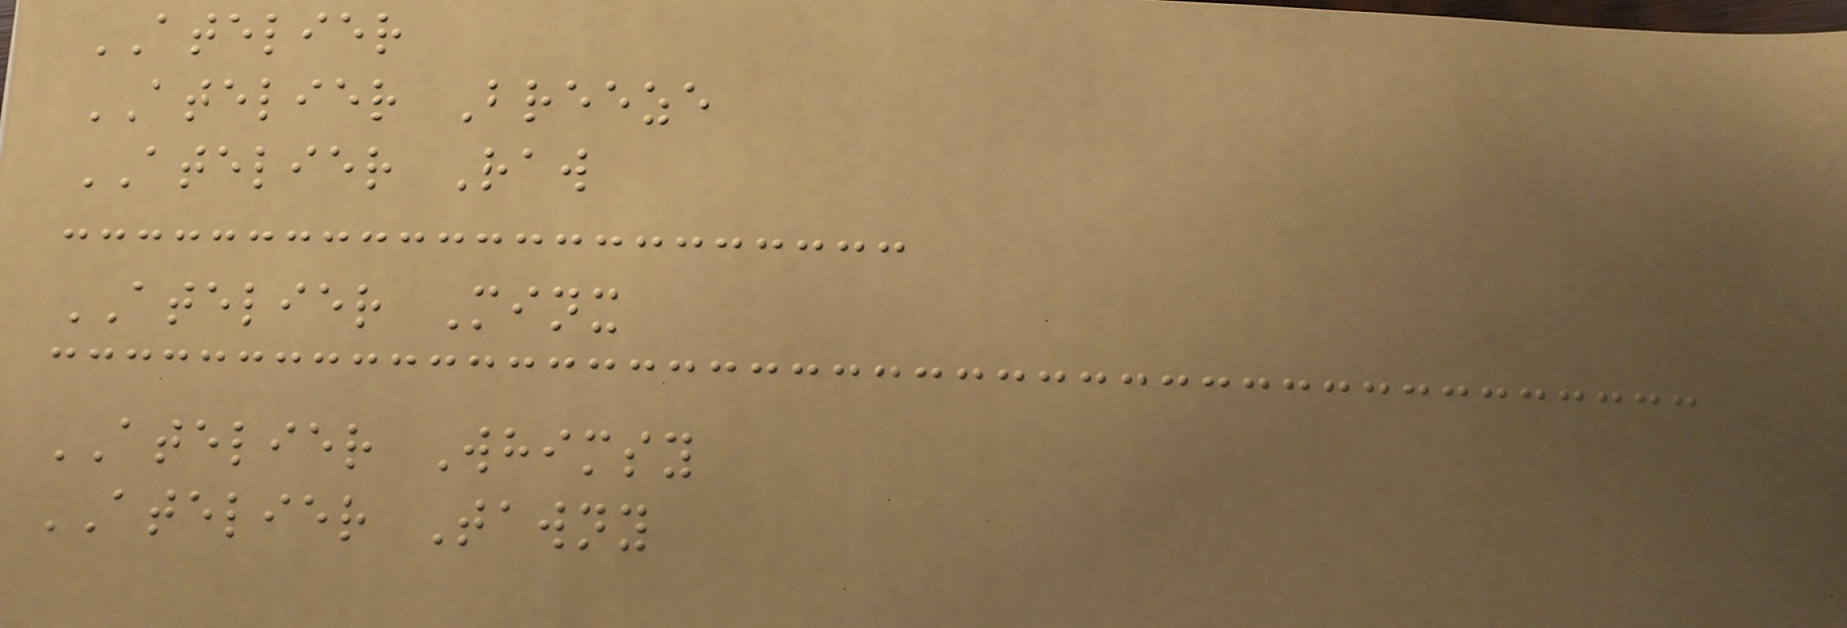ATELIER
ATELIER Breeze
ATELIER Raw
ATELIER Minx
ATELIER Whimsy
ATELIER Tawny
